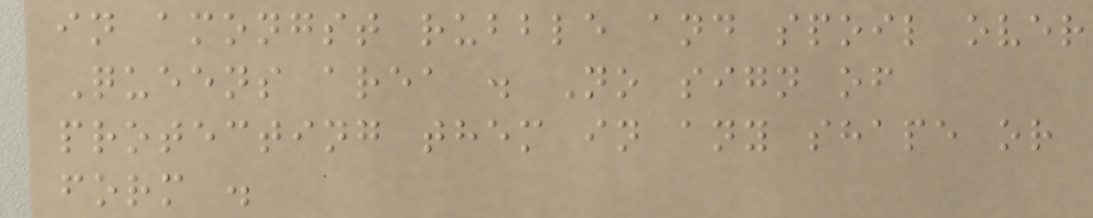in amongst rubble and spoil over
Queens area . No sign of
protecting them in any shape or
form .
